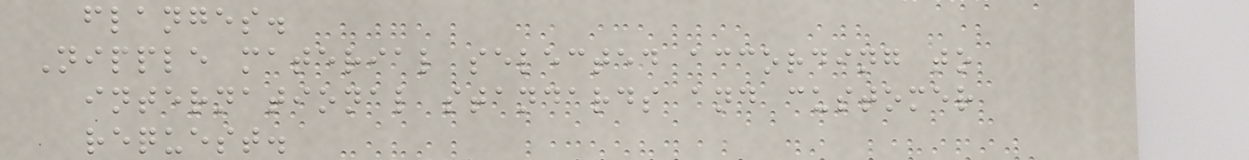flanges.
Nipple material selected according to
international standards and customer
request.
